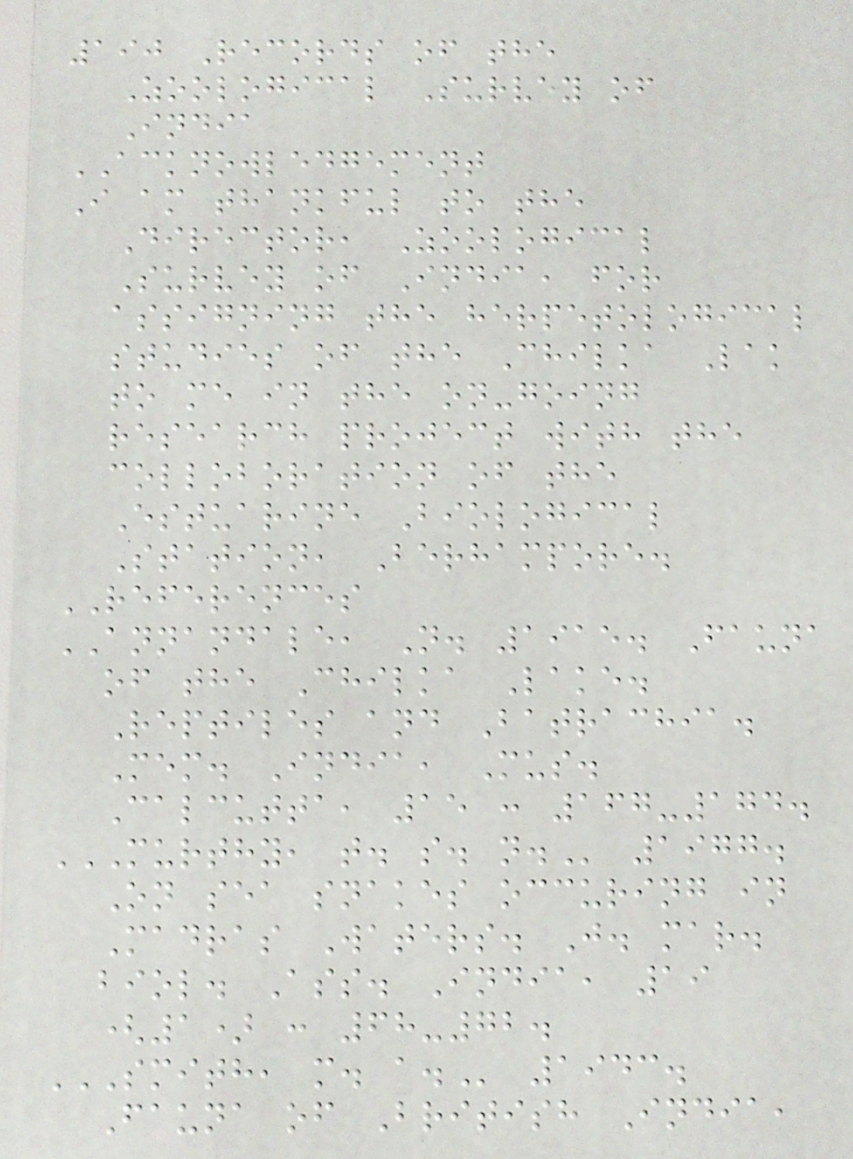190 Records of the
Zoological Survey of
India
ACKNOWLEDGEMENT
I am thankful to the
Director, Zoological
Survey of India, for
assigning the herpetological
studies of the Chilka Lak
to me in the on-going
research project with the
colloboration of the
Estuarine Biological
Station, Berhampore.
REFERENCES
ANNANDALE, N. 1915. Fauna
of the Chilka Lake.
Reptiles and Batrachia.
Mem. India, Mus.
Calcutta, 15 : 167-174.
MURTHY, T. S. N. 1977.
On sea snakes occuring in
Madras Waters. J. mar.
biol. Ass. India, 19
(1) : 68-72.
SMITH, M. A. 1943.
Fauna of British India,
